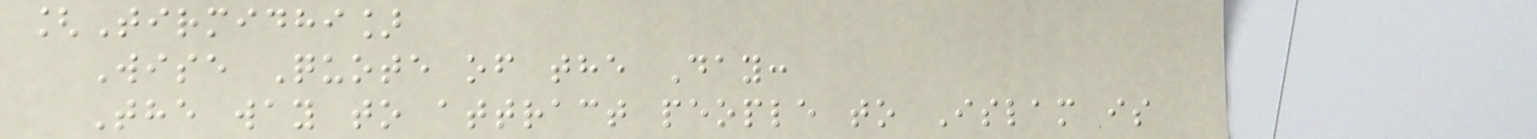[Tirmidhi]
Wise Quote of the Day:
The way to attract people to Islam is
